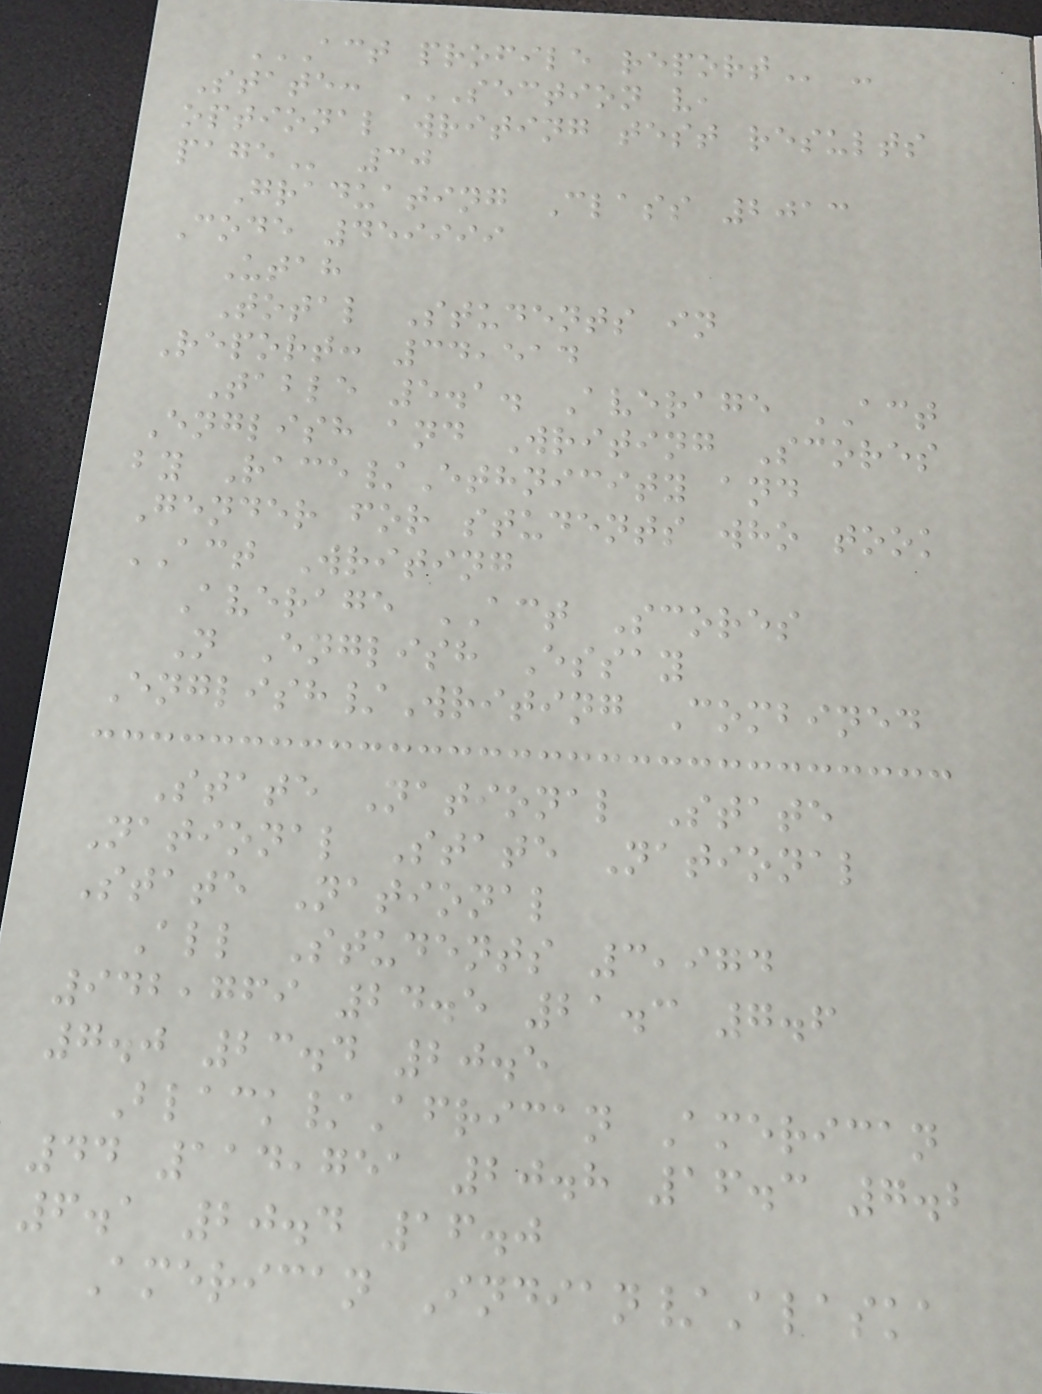ACT PROFILE REPORT -
State: SECTION V,
OPTIONAL WRITING TEST RESULTS
PAGE 30
Graduating Class 2013
Code 459999
Utah
Total Students in
Report: 34,514
Table 5.1. Average ACT
English and Writing Scores
by Race/Ethnicity and
Gender for students who took
ACT Writing
Average ACT Scores
N English Essay
English/Writing Combined
State National State
National State National
State National
All Students 3,974
942,769 24.5 21.3 7.6
7.0 23.4 20.5
Black/African American
44 114,751 20.8 16.3 7.2
6.1 20.4 16.0
American Indian/Alaska
